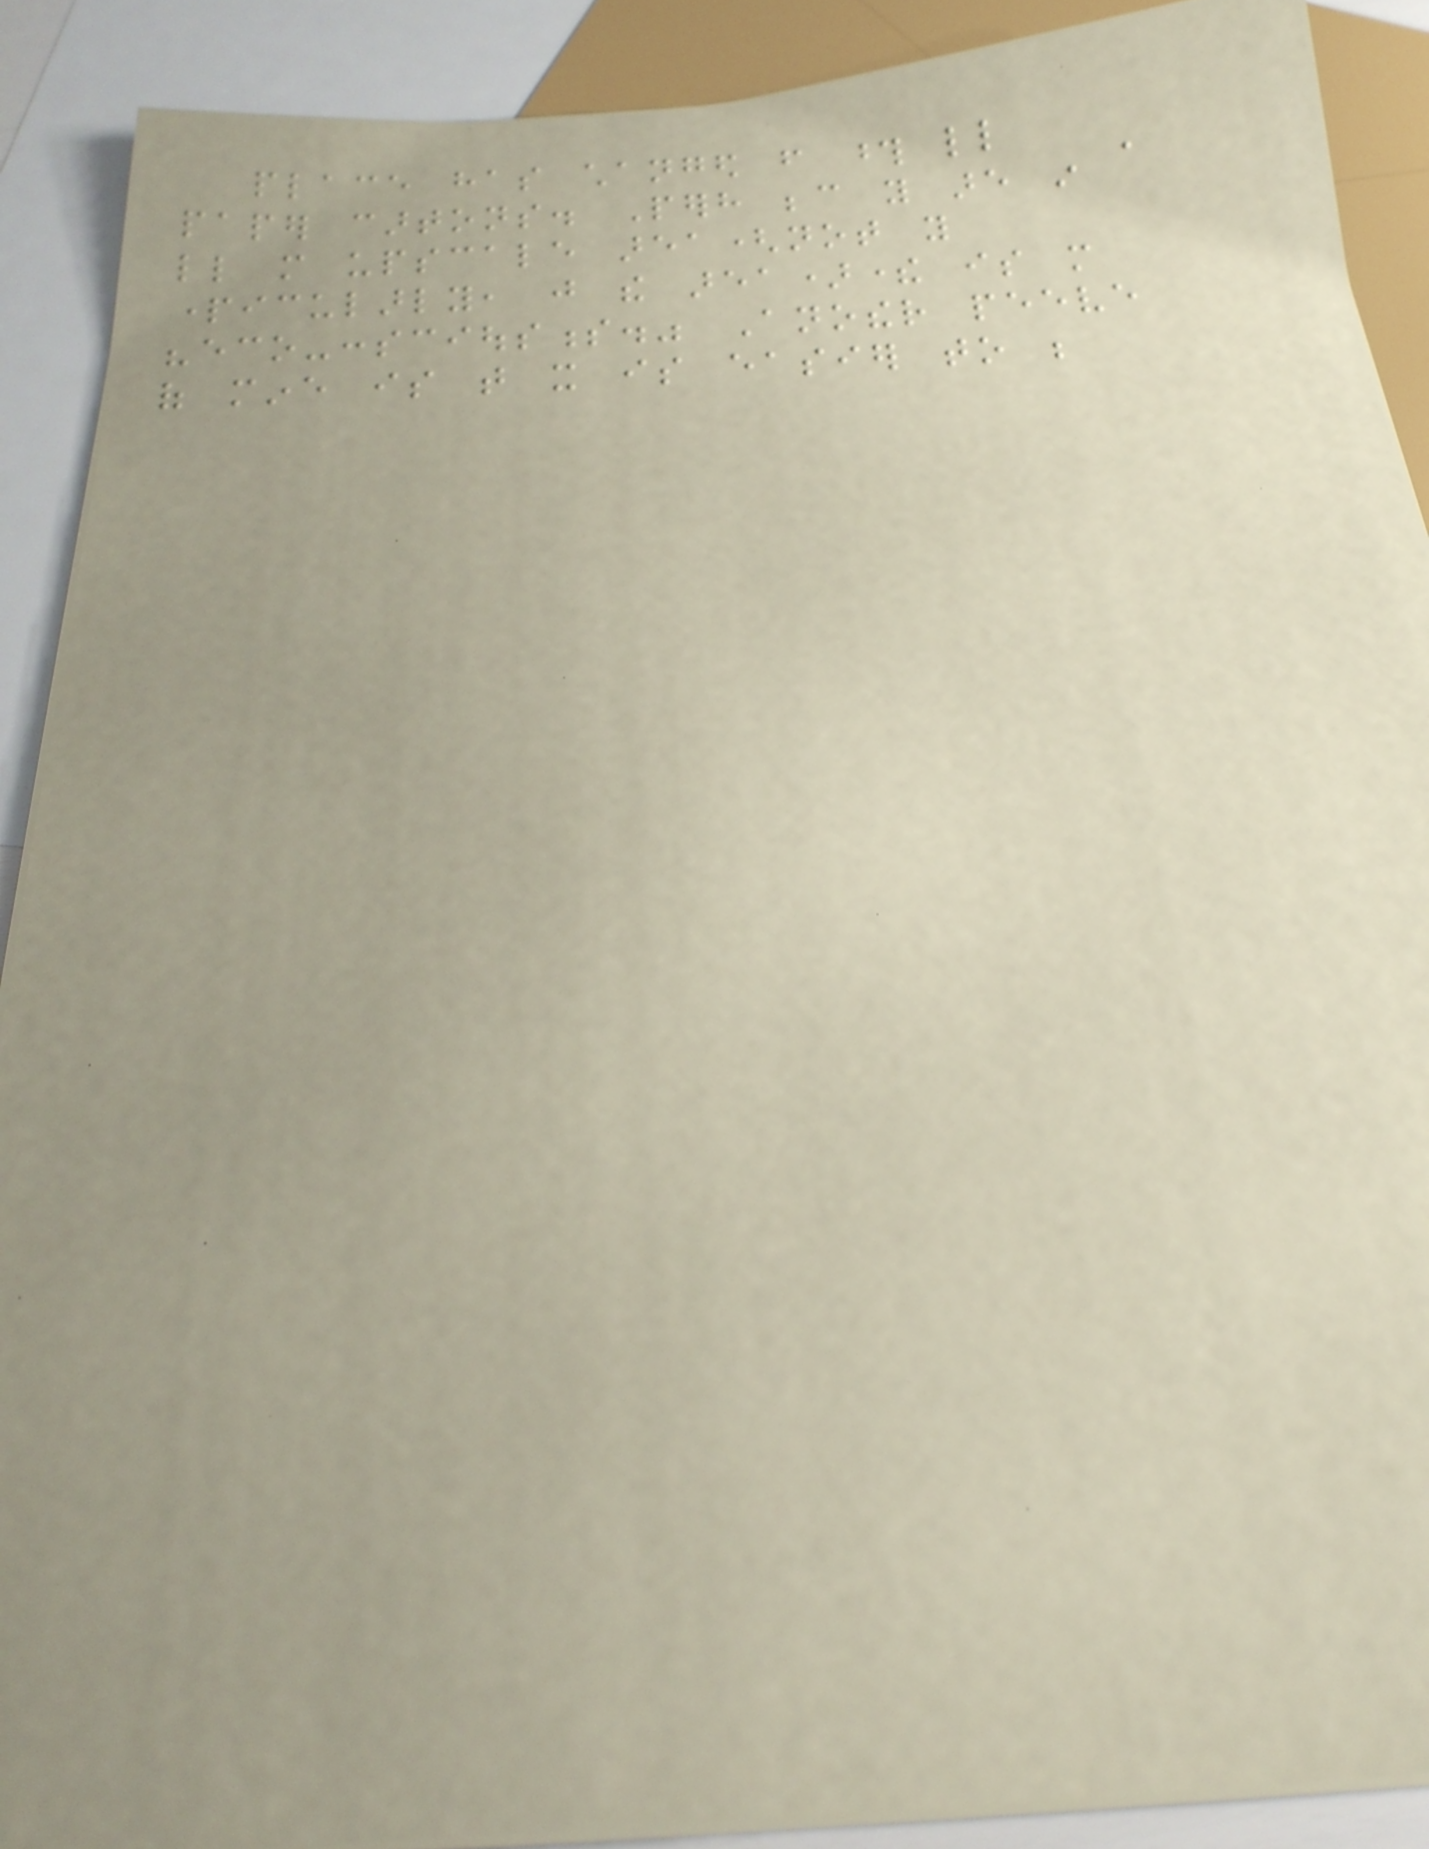place has changed from those little
paper cartons. Perhaps because you are in a
little more upscale area(not you
particularly, just the area)there is more
"eco-consciousness." Another peeve
of mine is that it is easier to be
